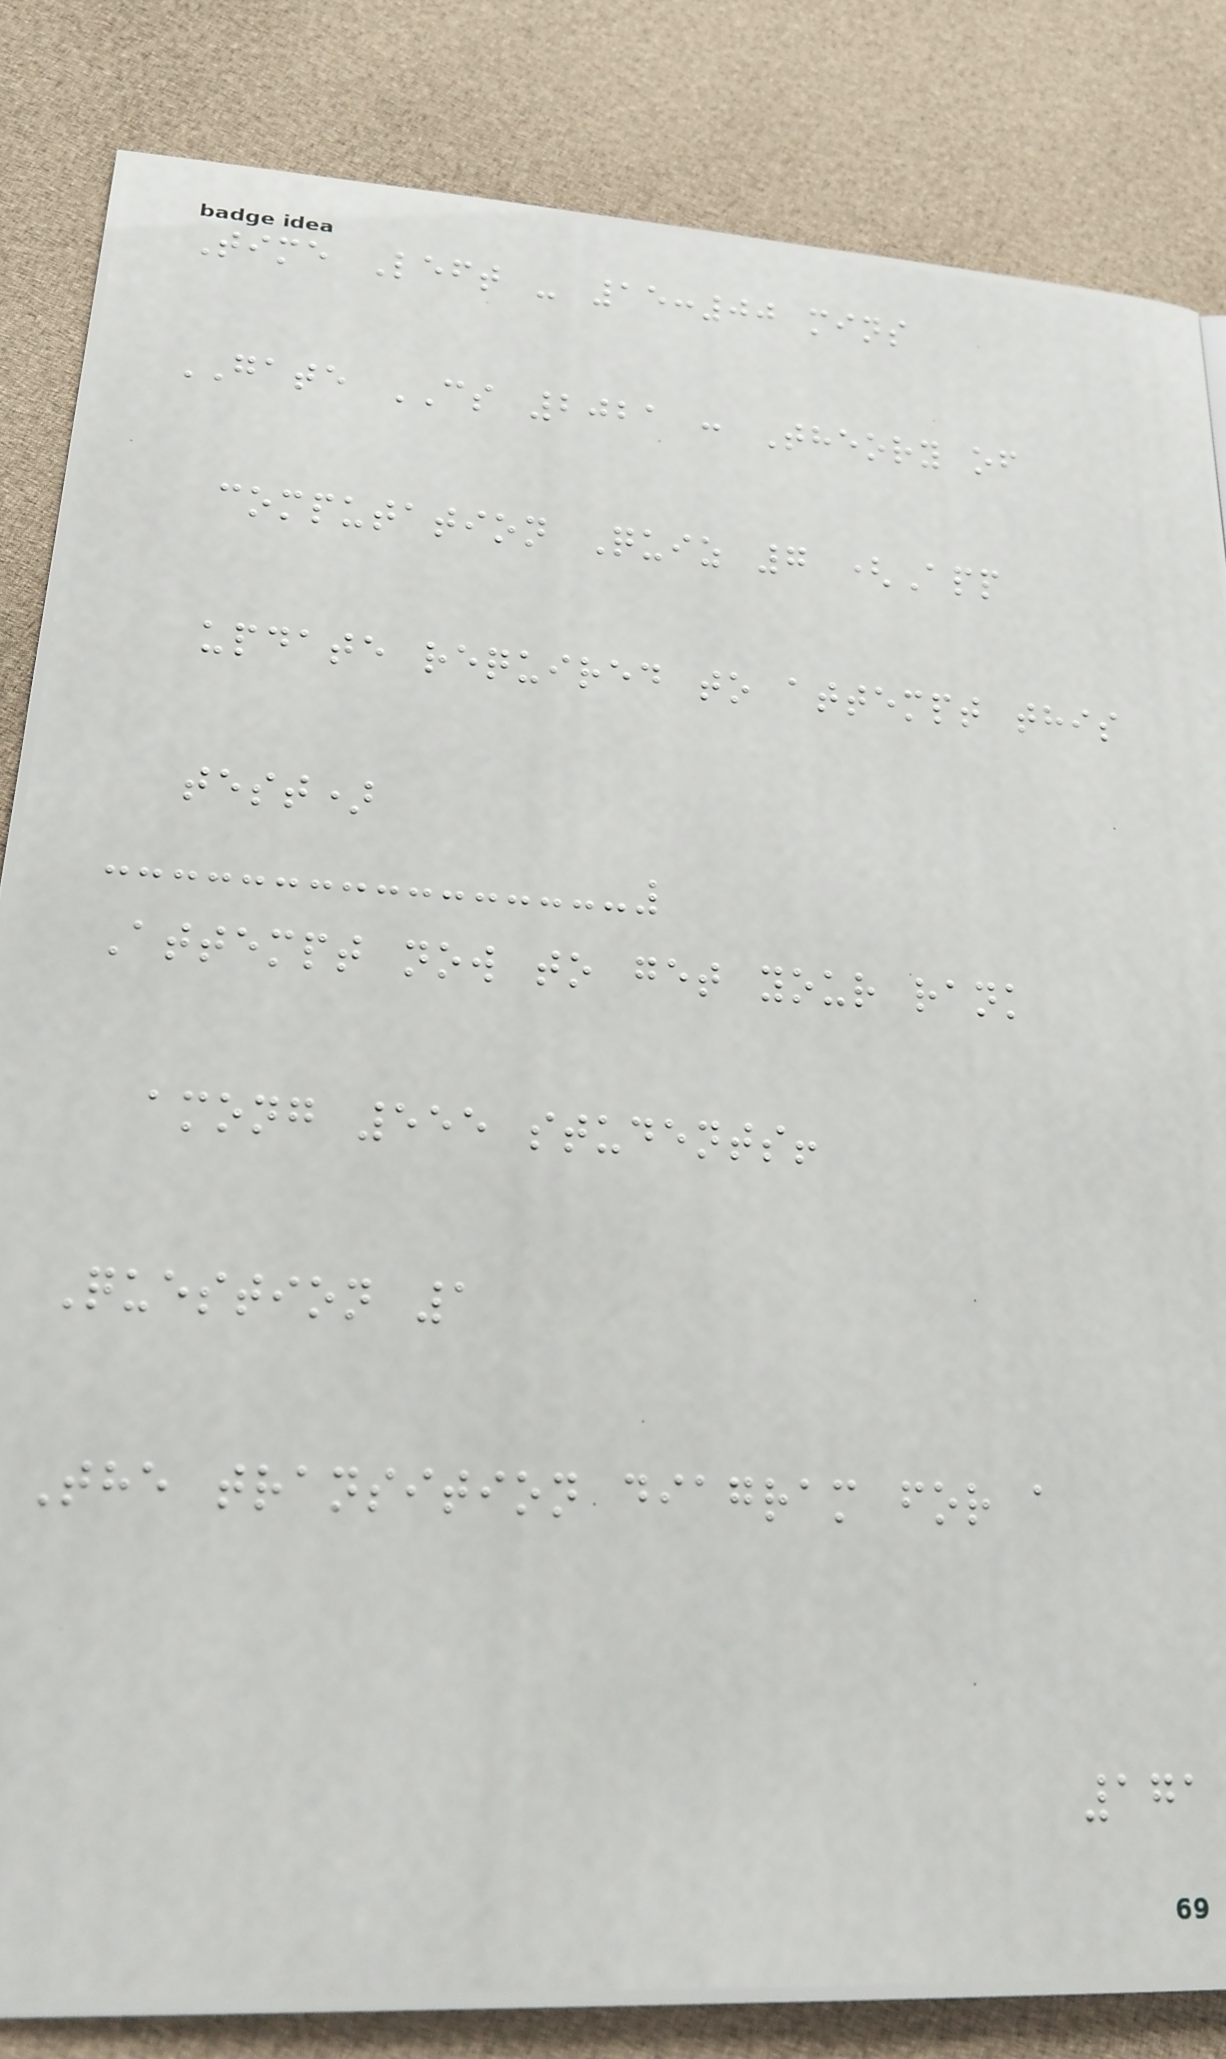Time Left - 15:00 mins
GATE CS 2021 : Theory of
computation Quiz 7 (App
update required to attempt this
test)
Attempt now to get your rank
among 555 students!
Question 1
The transition diagram for a
171
